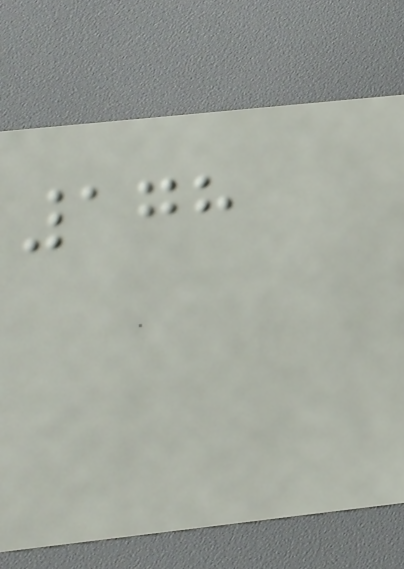178
